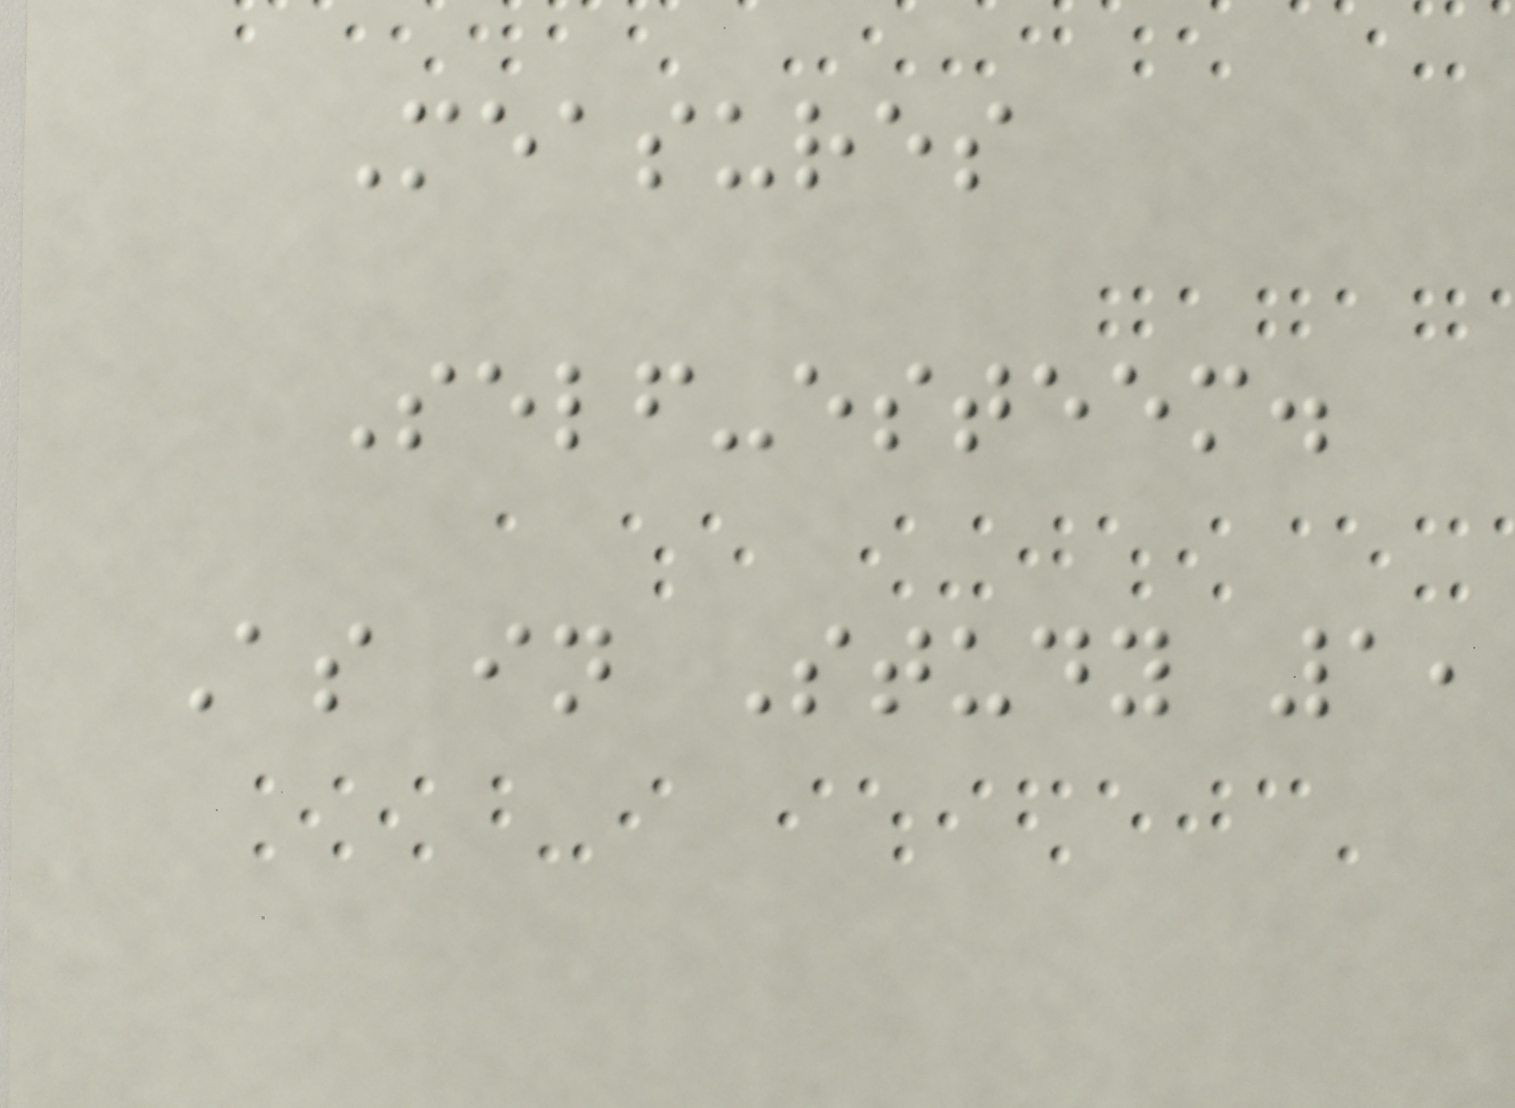Measures
Self-esteem.
As in Study 1,
